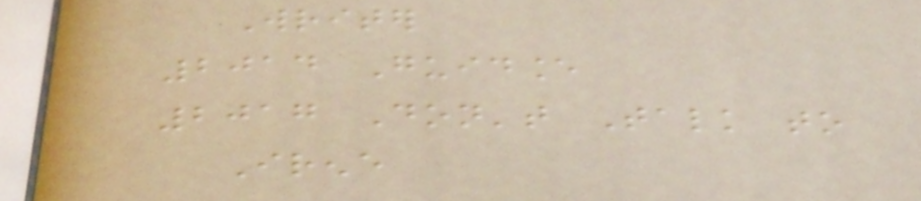Writer
2014 Guidance
2017 Don't Talk to
Irene
